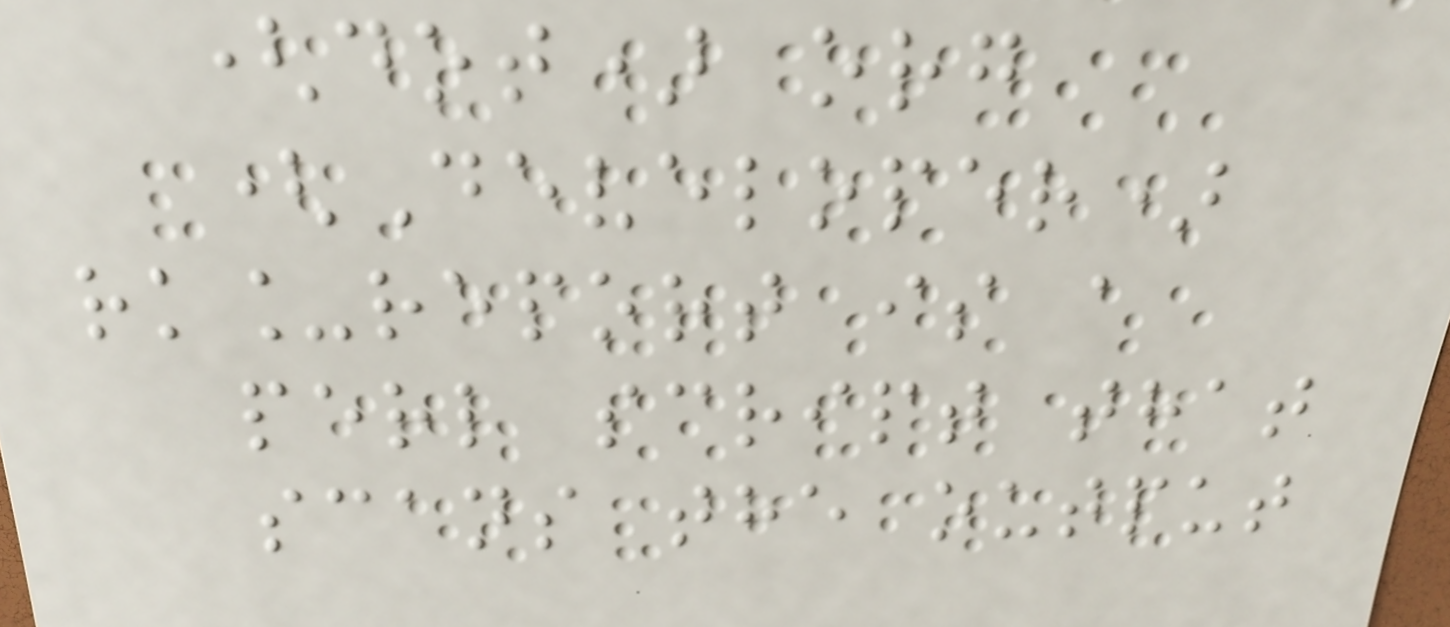(dot) org
(Developer)
rk_report is a
perl script that
scans the output
